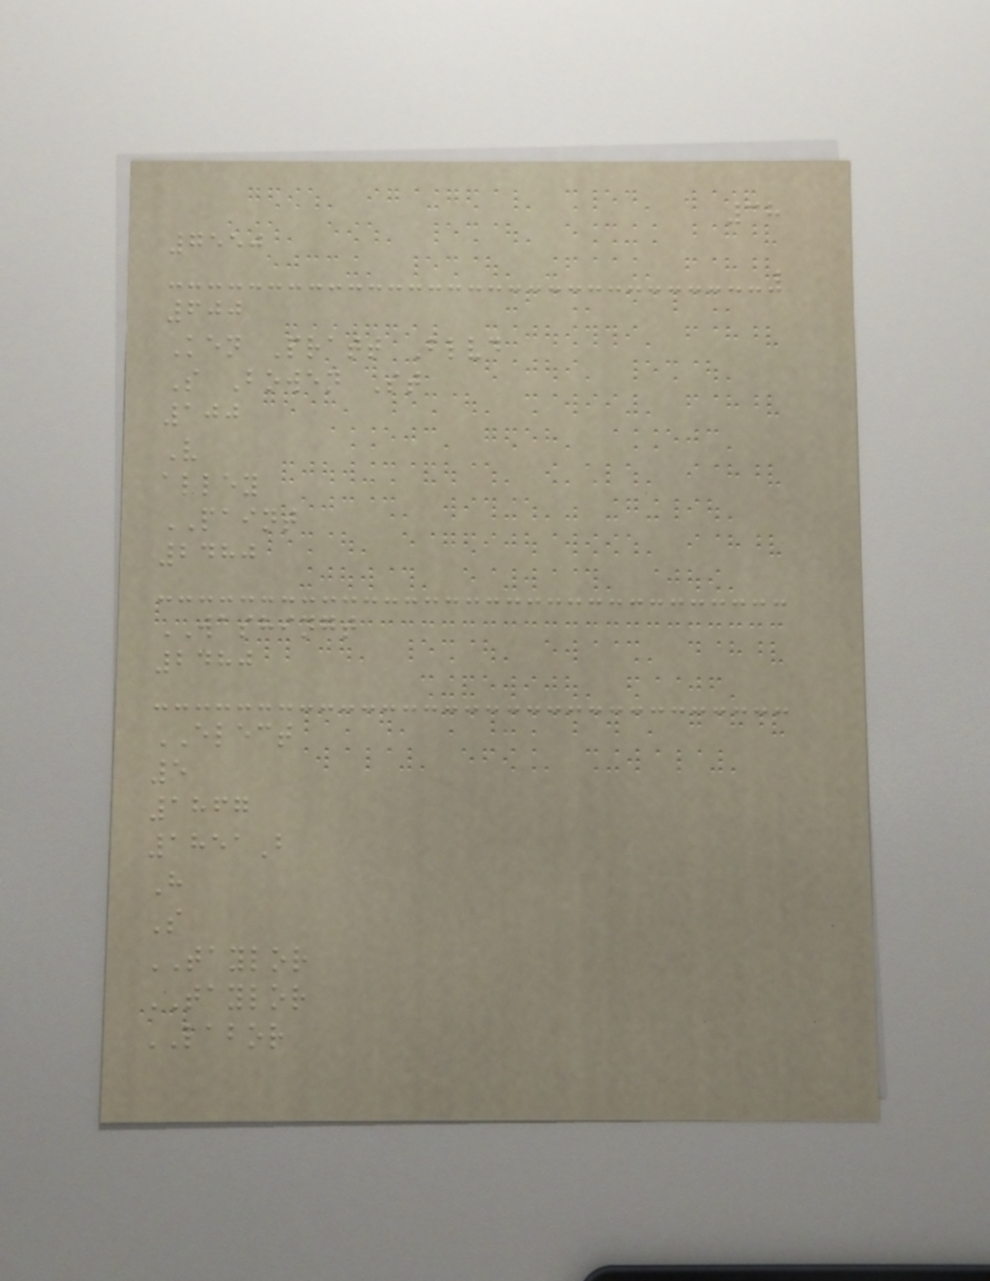38
7550
600
Ken Pratt Blvd
S Bowen St
100
V
alley
PAINT
2480
WASHINGT
2480
ELECT
5
1867
1851B
H
S
TAYLOR
TAYLOR
LABOR
